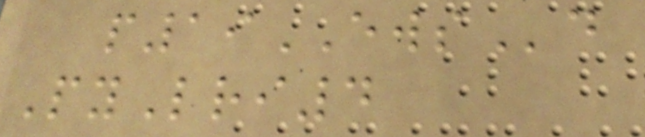p19EWSd
PyLri4
